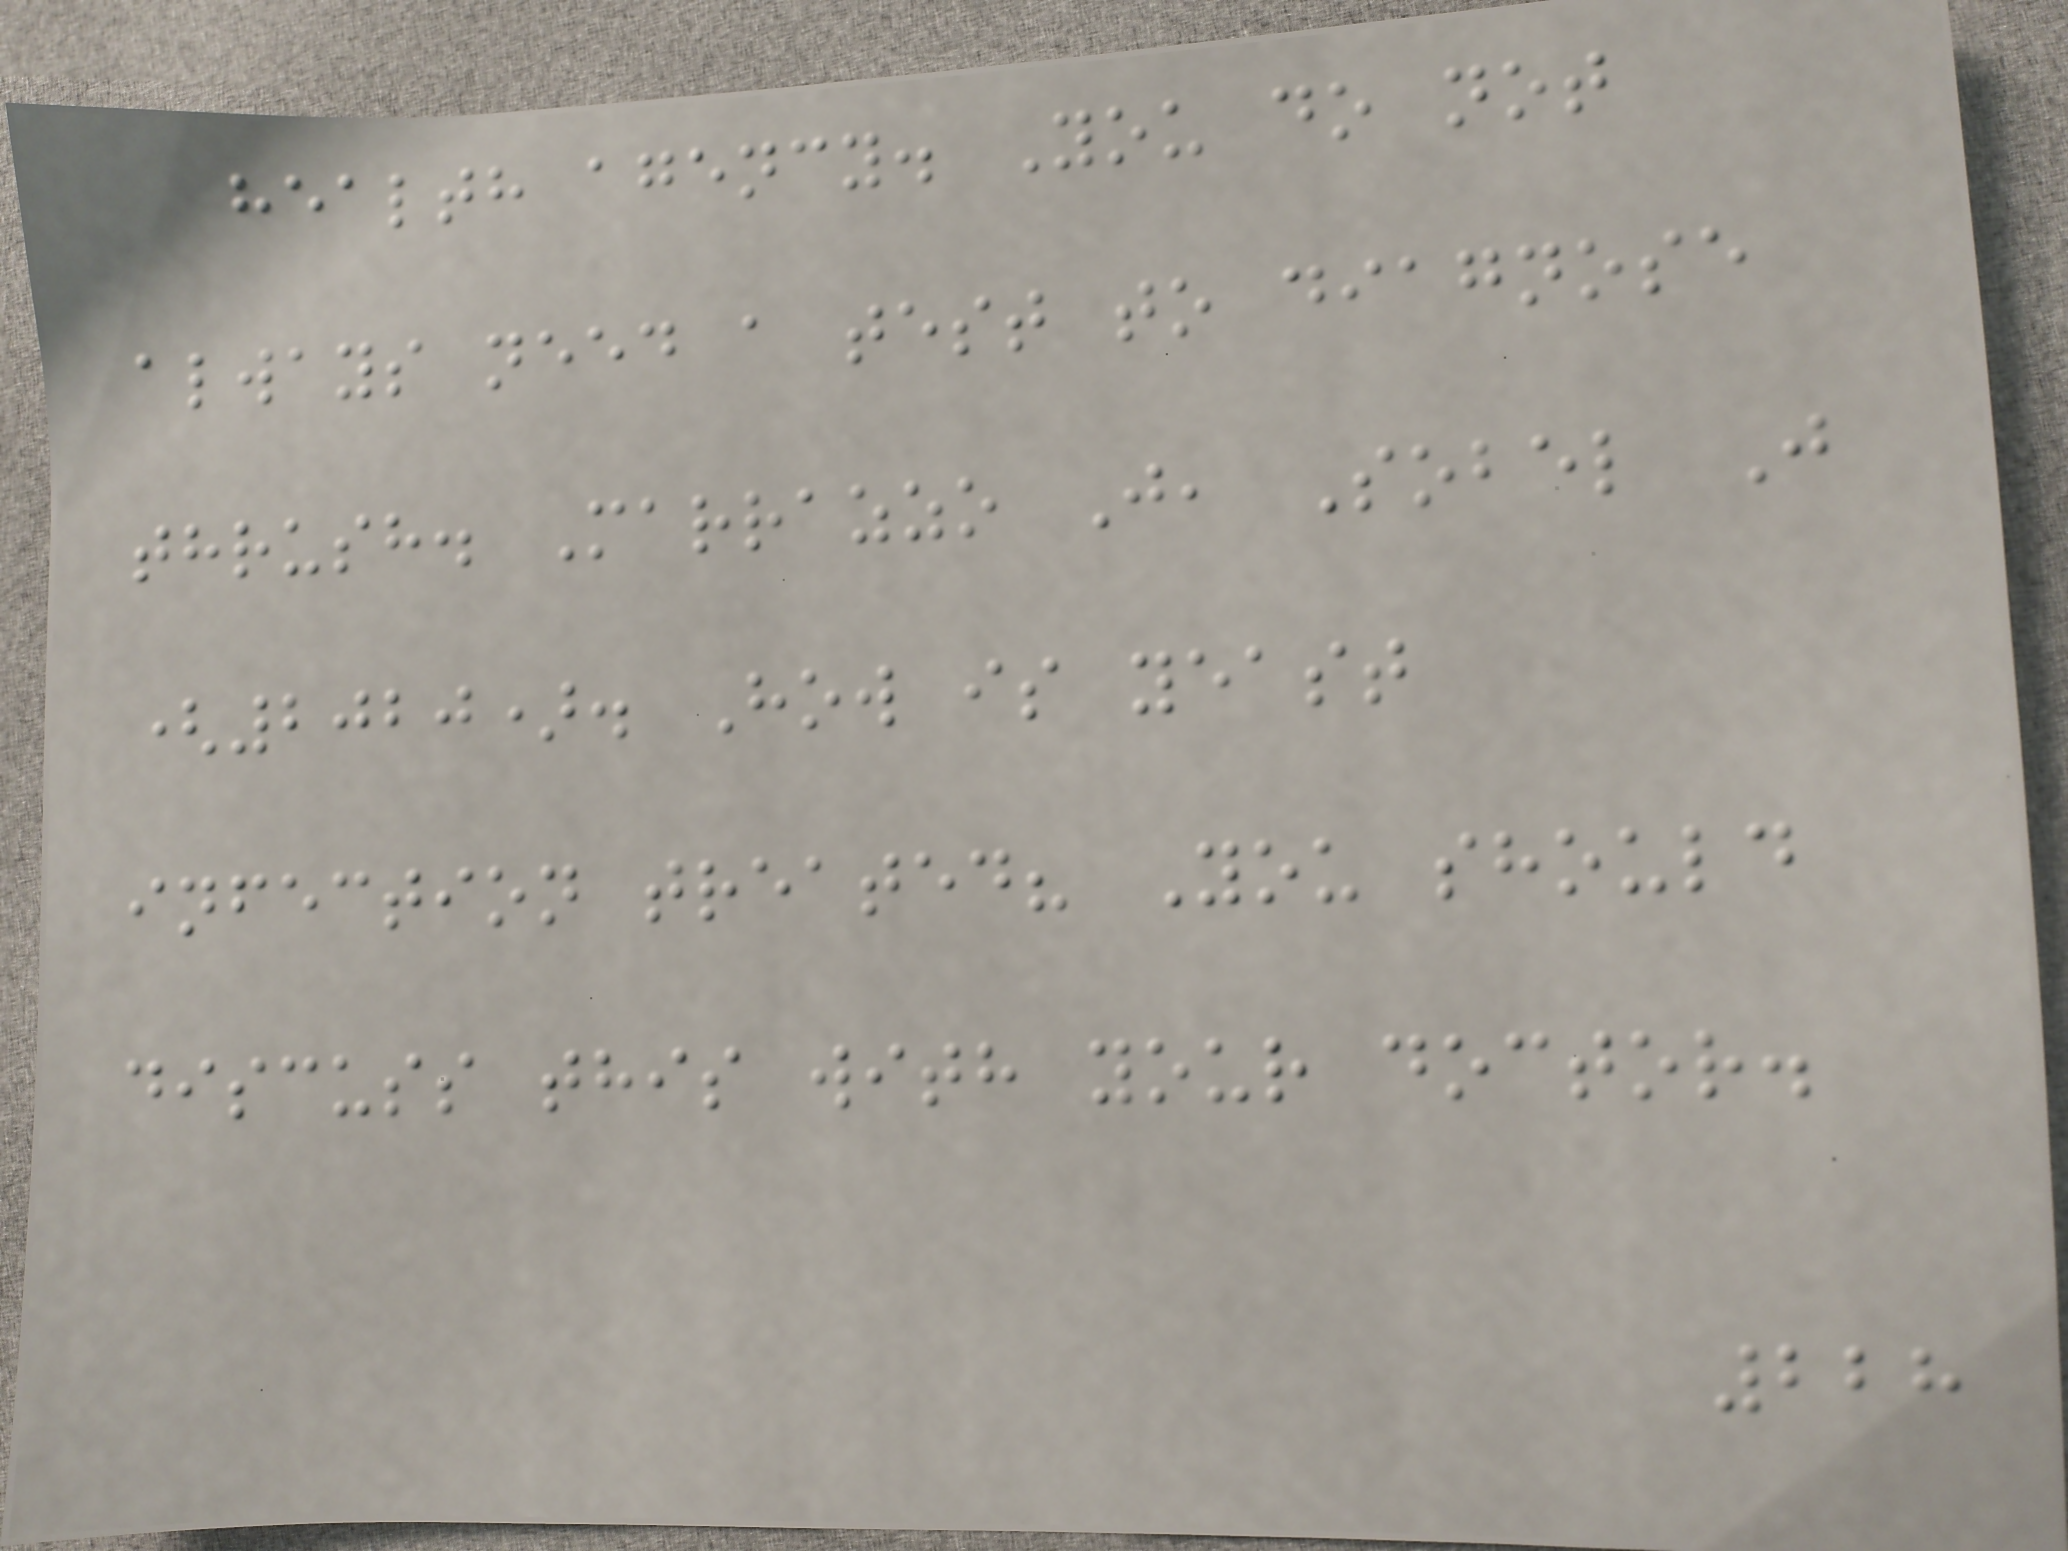health agency. You do not
always need a test to diagnose
thrush. Marrazzo J, Sobel J
(2020). How is yeast
infection treated? You should
discuss this with your doctor.
228
